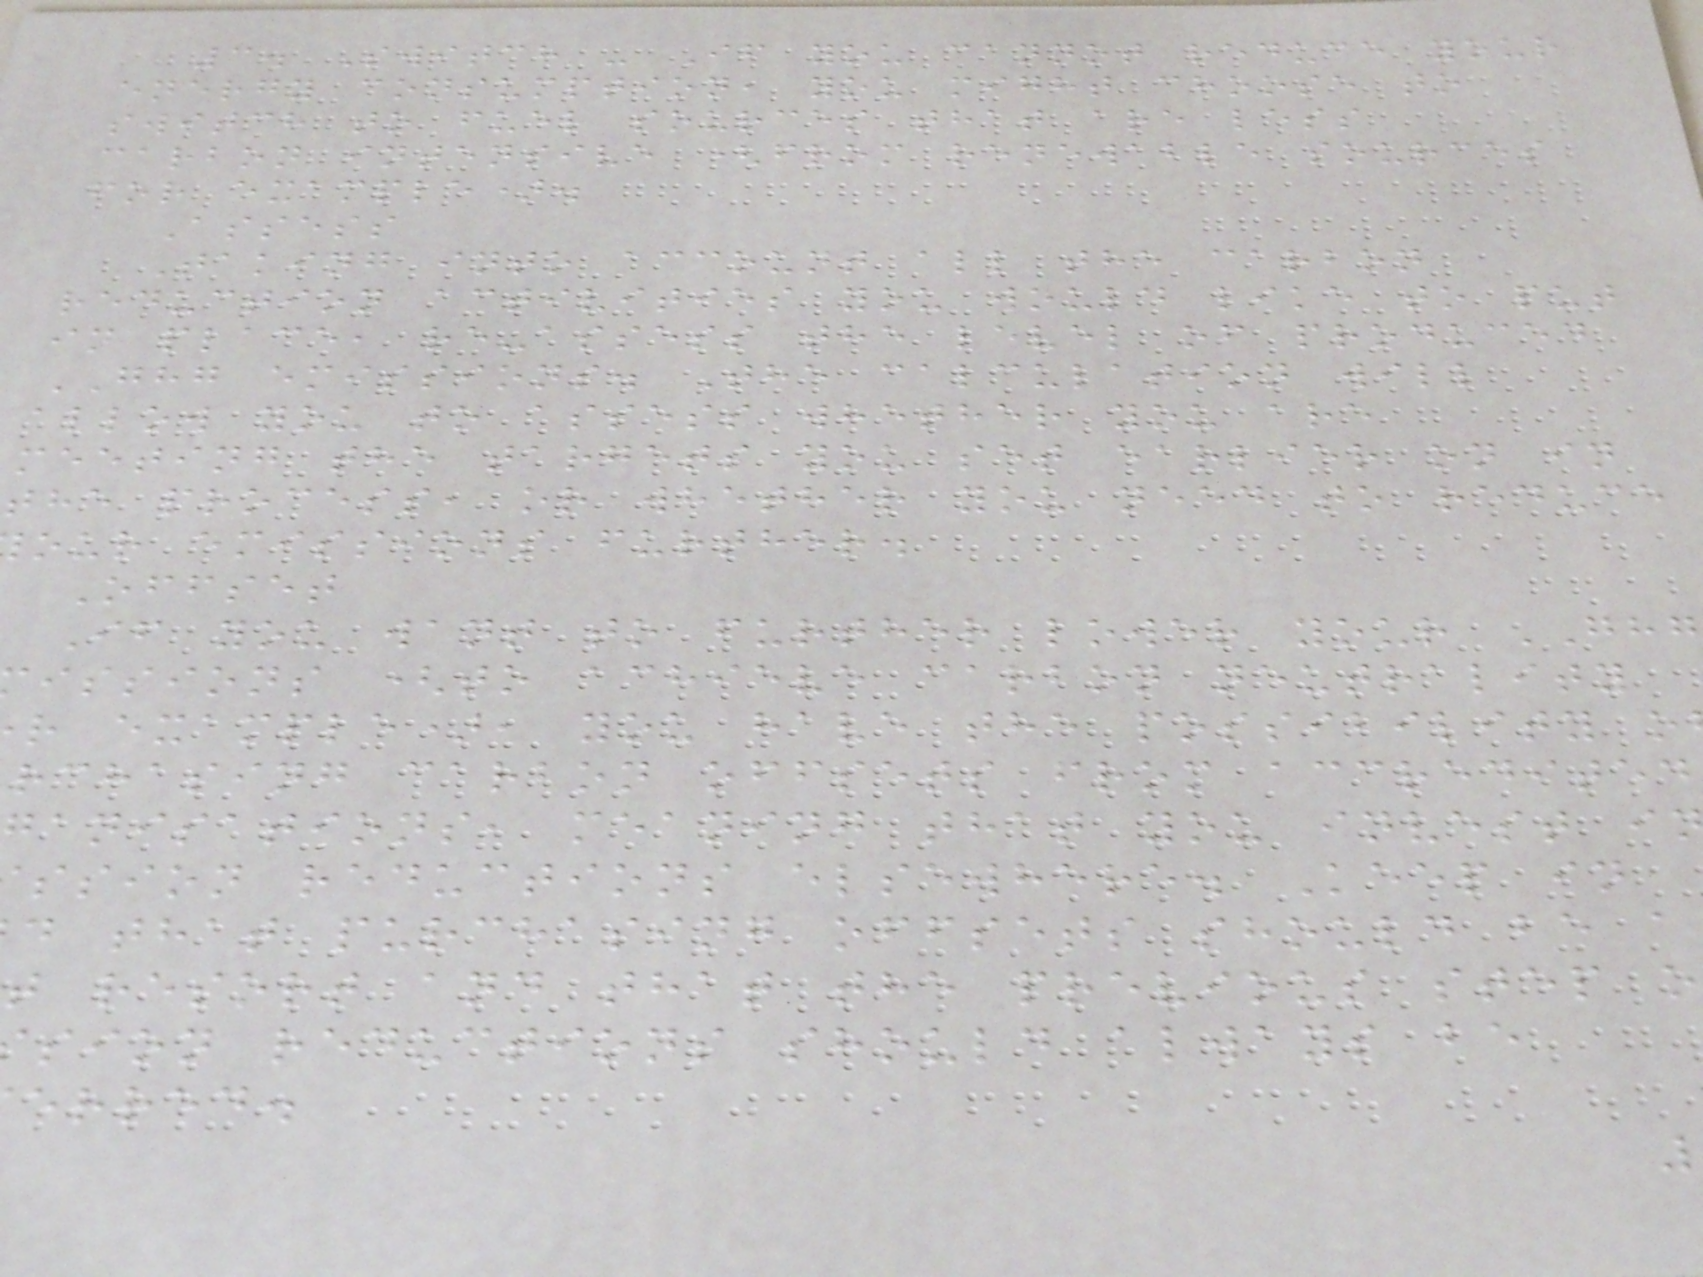3. Switch - If you cannot reduce your
energy consumption, you might choose to
switch to fuel sources that are less
carbon intensive (from renewable sources
for example).
Assess
Taking into account all the carbon
reduction activities you would like to put
in place, re-assess the level of produced
GHG emissions. The calculation will
allow you to assess whether you are
meeting the targets you set earlier on in
the process, or whether you need to reduce
our emissions further.
Offset
If you want to further lower your GHG
issions (to achieve carbon neutrality
r example), you have the possibility o
rchasing carbon offsets from accredited
anisations, meaning that you invest i
ssion reductions elsewhere. Keep in
d that purchasing offsets should be a
t resort and that the previous step o
sion reductions should always be
erred.
